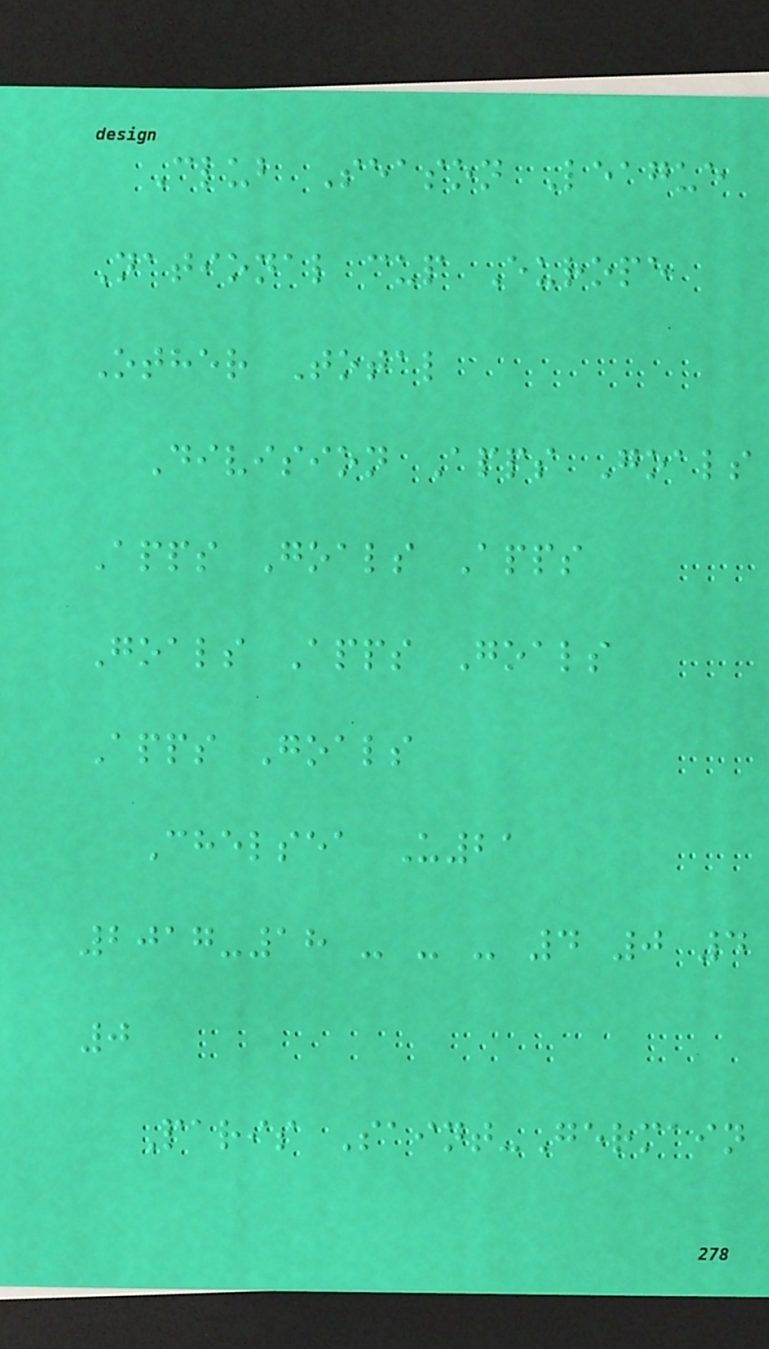Club Season League
National cup Europe
Other Total
Division Apps Goals
Apps Goals Apps
Goals Apps Goals
Apps Goals
Chelsea U21
2017-18 - - - 4 0 4
0
Paris Saint-Germain
